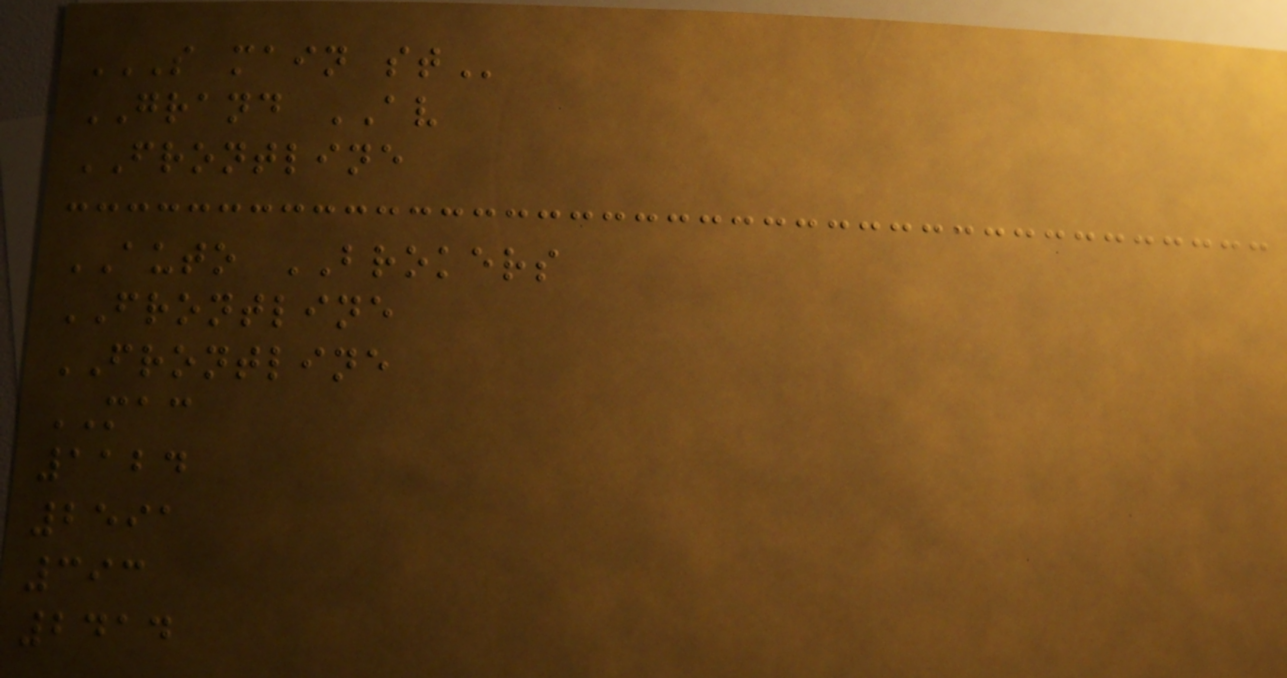S MAIN ST
GRAND AV
FRONTLINE
AUTO BROKERS
FRONTLINE
FRONTLINE
MAC
1124
2591
393
2414
